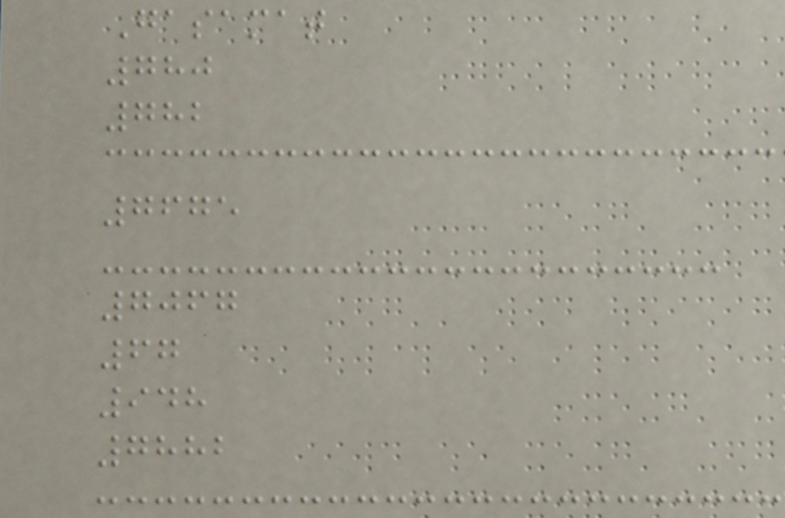Gasamat
780
782
7675
7067
67
948
7882
